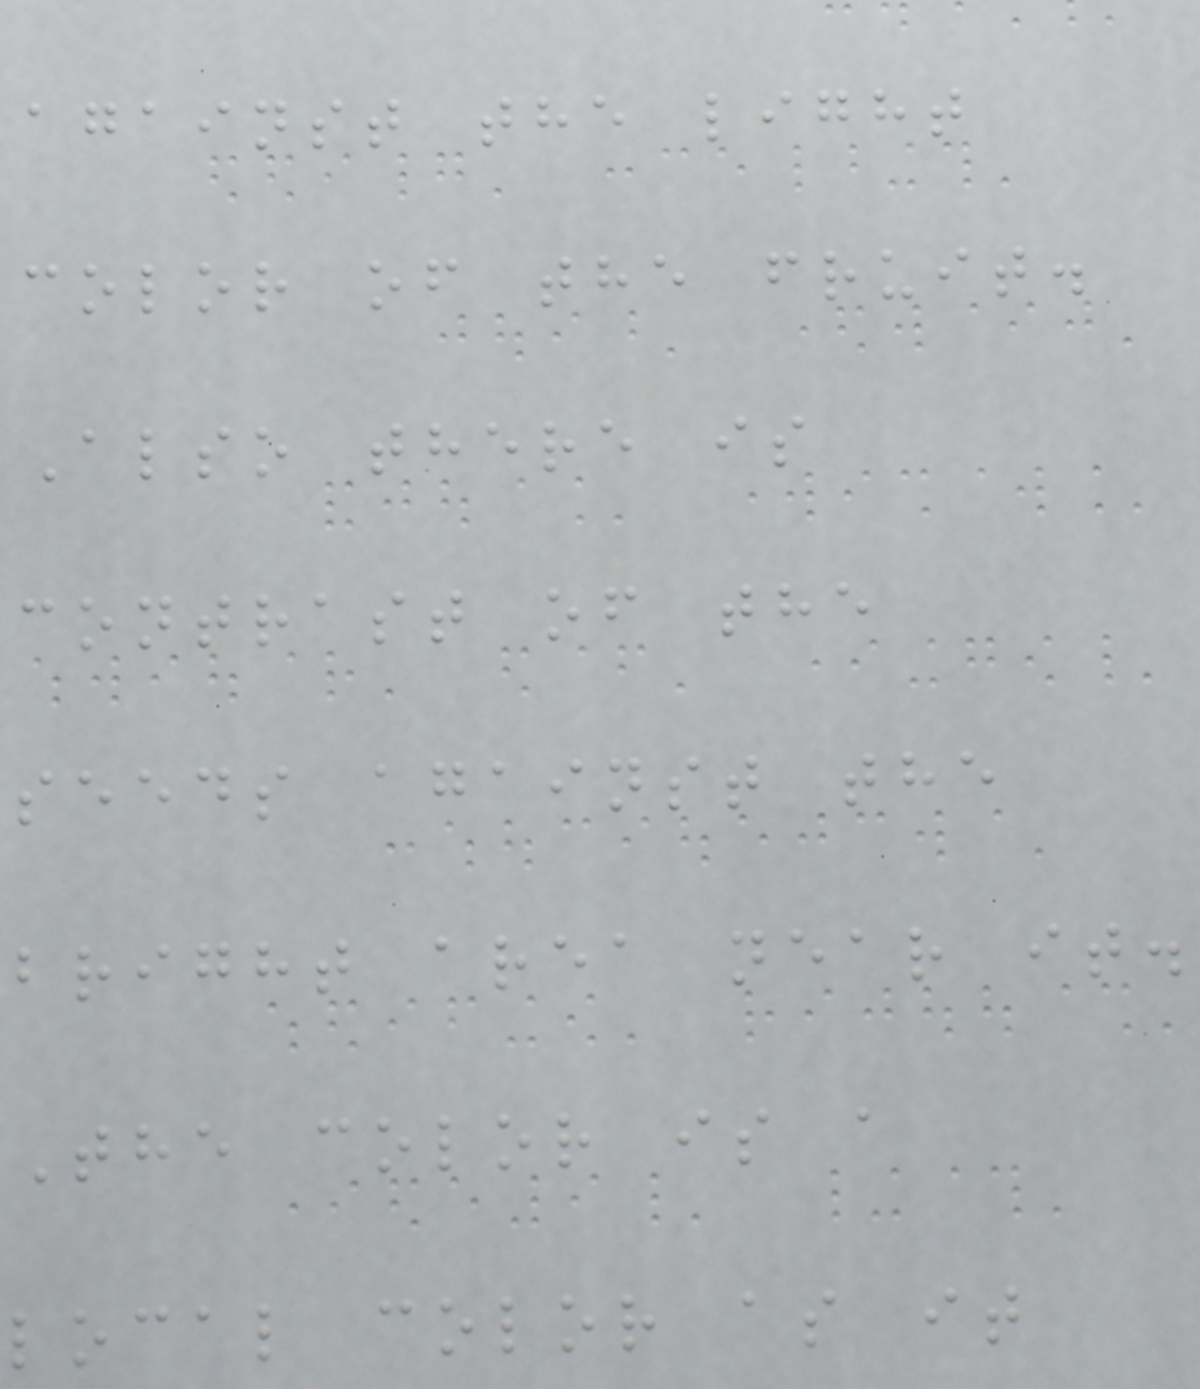against the light
color of the fruit.
Also there is
contrast of the
seeds against the
bright area near it.
The color is a
local color as it
